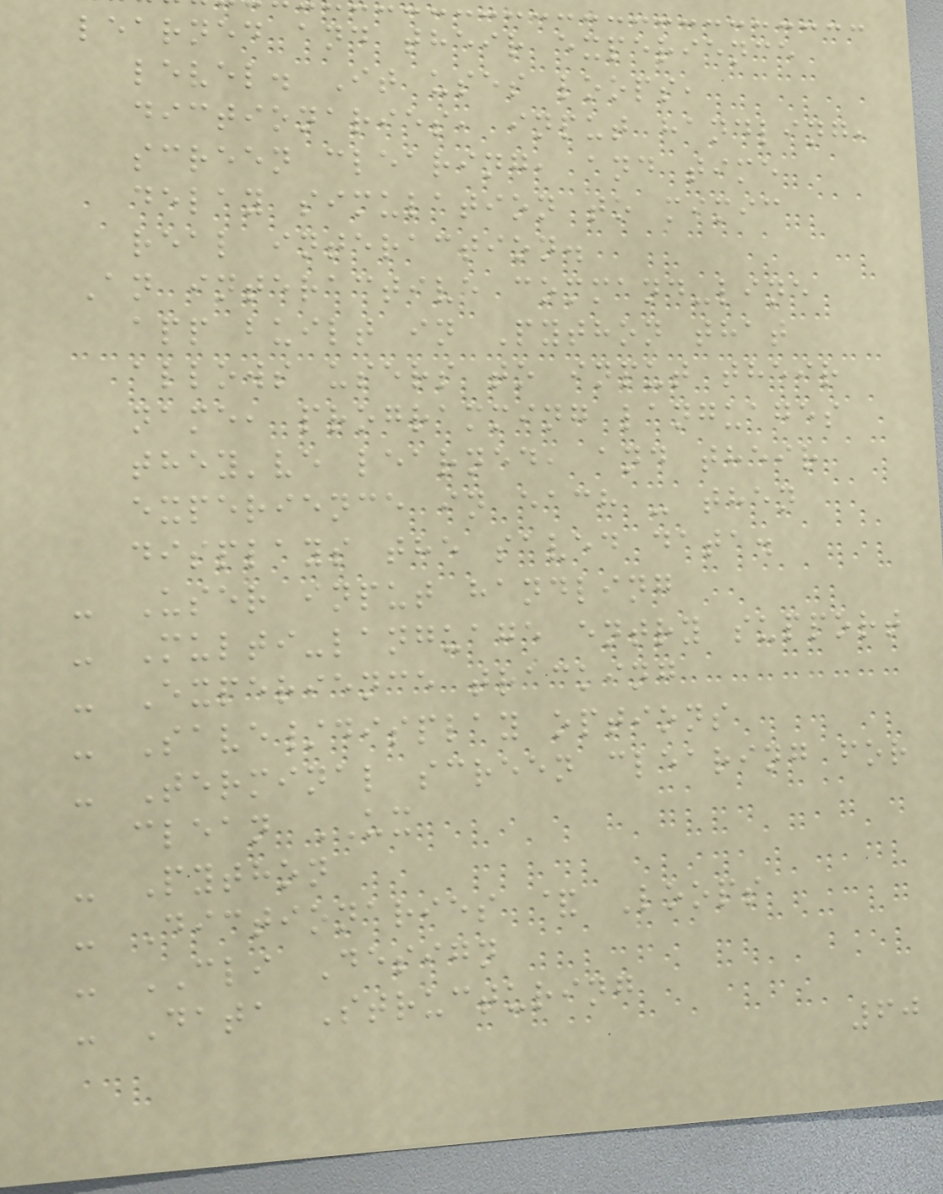learned and their experience
level. It uses loops,
dictionaries, input handling,
screen clearing, and time
delay simulation to mimic
real interaction.
An interactive command-line
app built in Python that
allows users to input their
name, programming languages
they've learned, and their
experience in each - then
displays the saved data.
- User input handling
- Multi-language entry support
- Experience tracking
- Save/display options
- Terminal screen clearing for
clean UX
- Python
- Dictionaries & Loops
- CLI Design
- Data Structuring
60
